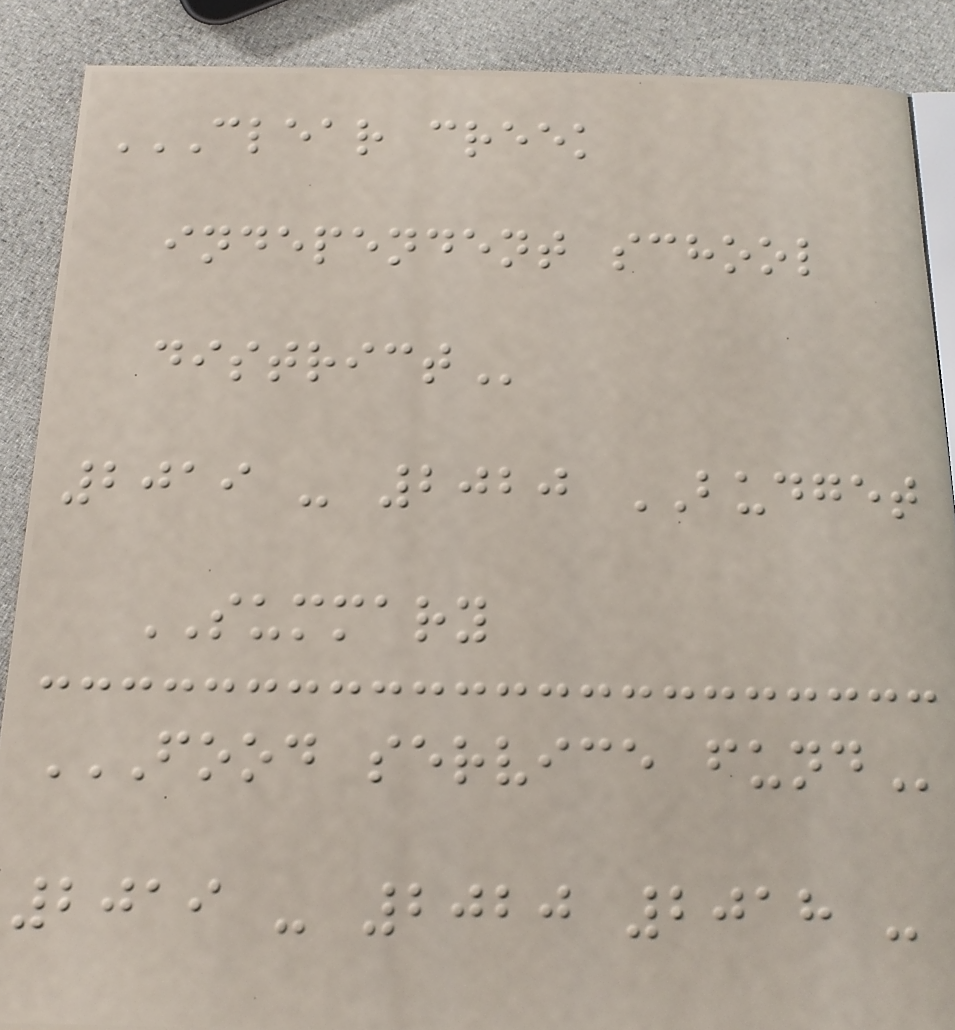CLEAR CREEK
INDEPENDENT SCHOOL
DISTRICT
2019 - 2020 BUDGET
SUMMARY
FOOD SERVICE FUND
2019 - 2020 2018 -
